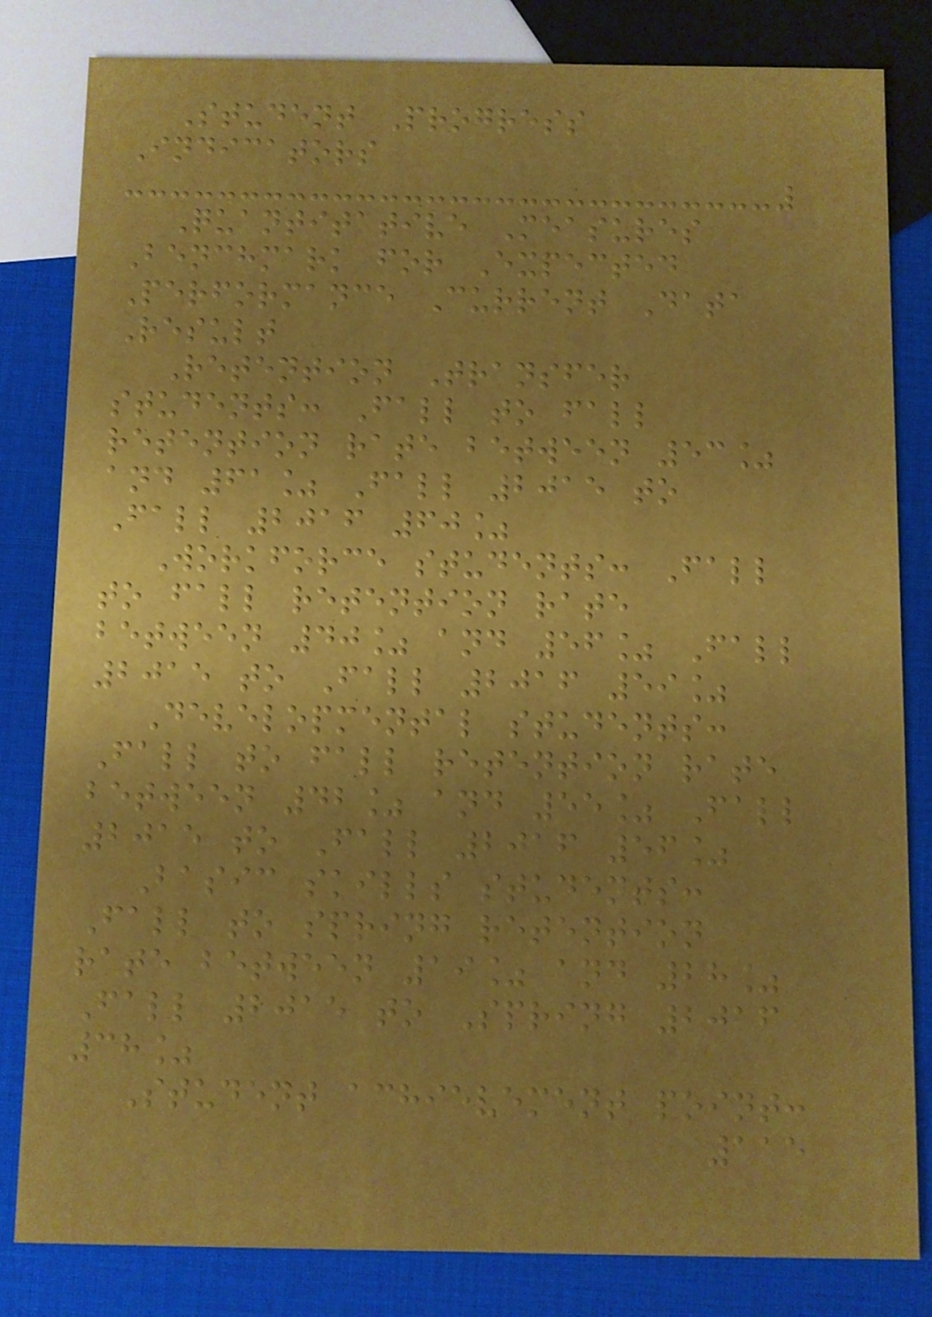Student Progress
Indicators
Quantitative Measures
Benchmark for Expected
Performance Current Data
Result
Retention Transfer
students: Fall to fall
retention rate between 53%
and 61% Fall 2015 to
Fall 2016 60%
Workforce students: Fall
to fall retention rate
between 40% and 56% Fall
2015 to Fall 2016 59%
Developmental students:
Fall to fall retention rate
between 42% and 55% Fall
2015 to Fall 2016 56%
Basic skills students:
Fall to spring retention
rate between 19% and 28%
Fall 2015 to Spring 2016
38%
Student achievement point:
115
